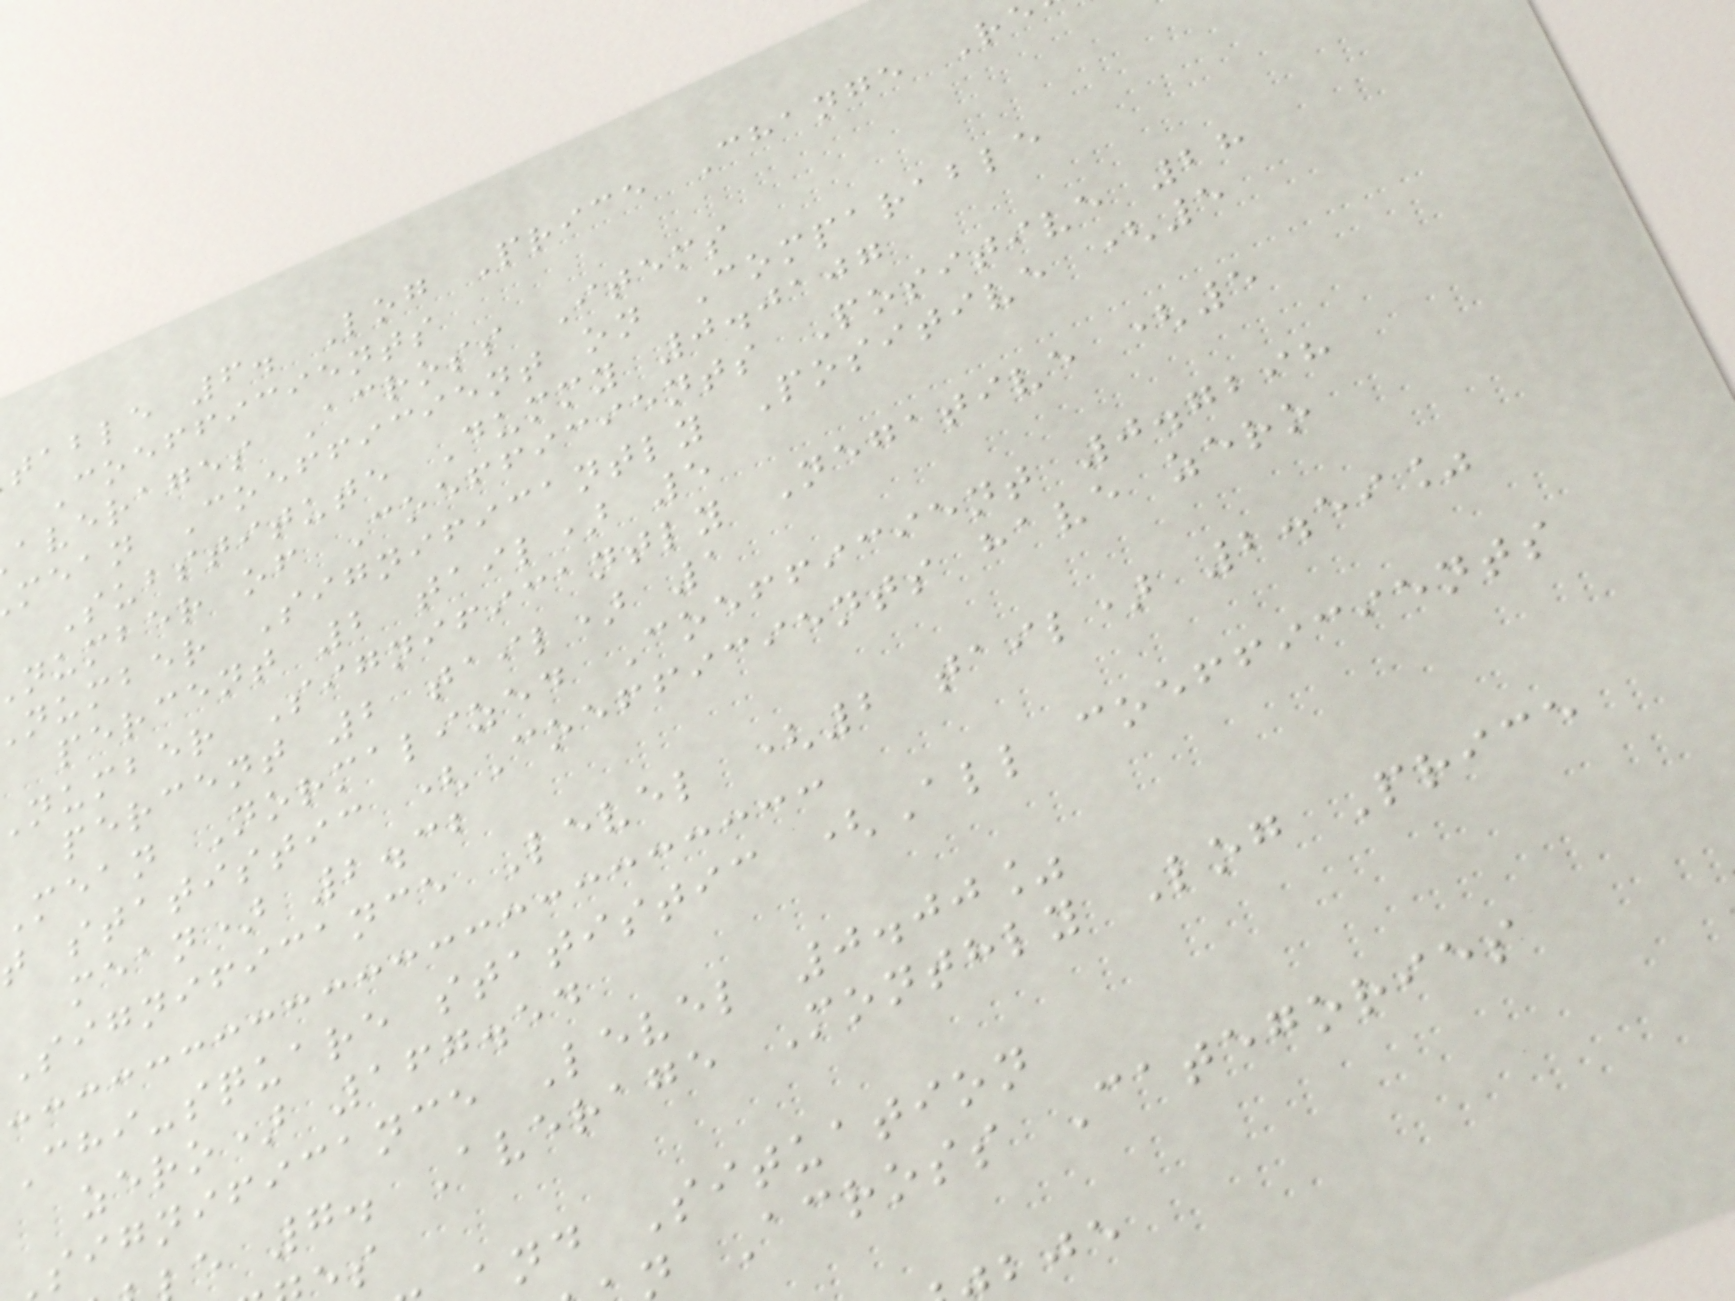table 6. Log Price Change R
Coefficients
averages Across Items
mean Coefficient on Comparable
Substitute Dummy 0.0107
number of Coefficients Positive 28
number Significantly Positive (5
percent 2 tail) 5
number Significantly Negative (5
percent 2 tail) 1
mean Normalized Coefficient 0.7298
t statistic (Coefficients have zero
mean) 2.32
Significance Level (2 tail) 2.59%
Chi-square statistic (All coefficients
zero) 167.54
significance Level 0.00%
e 7. Average Monthly Log Price
nd Situation
Across Categories
